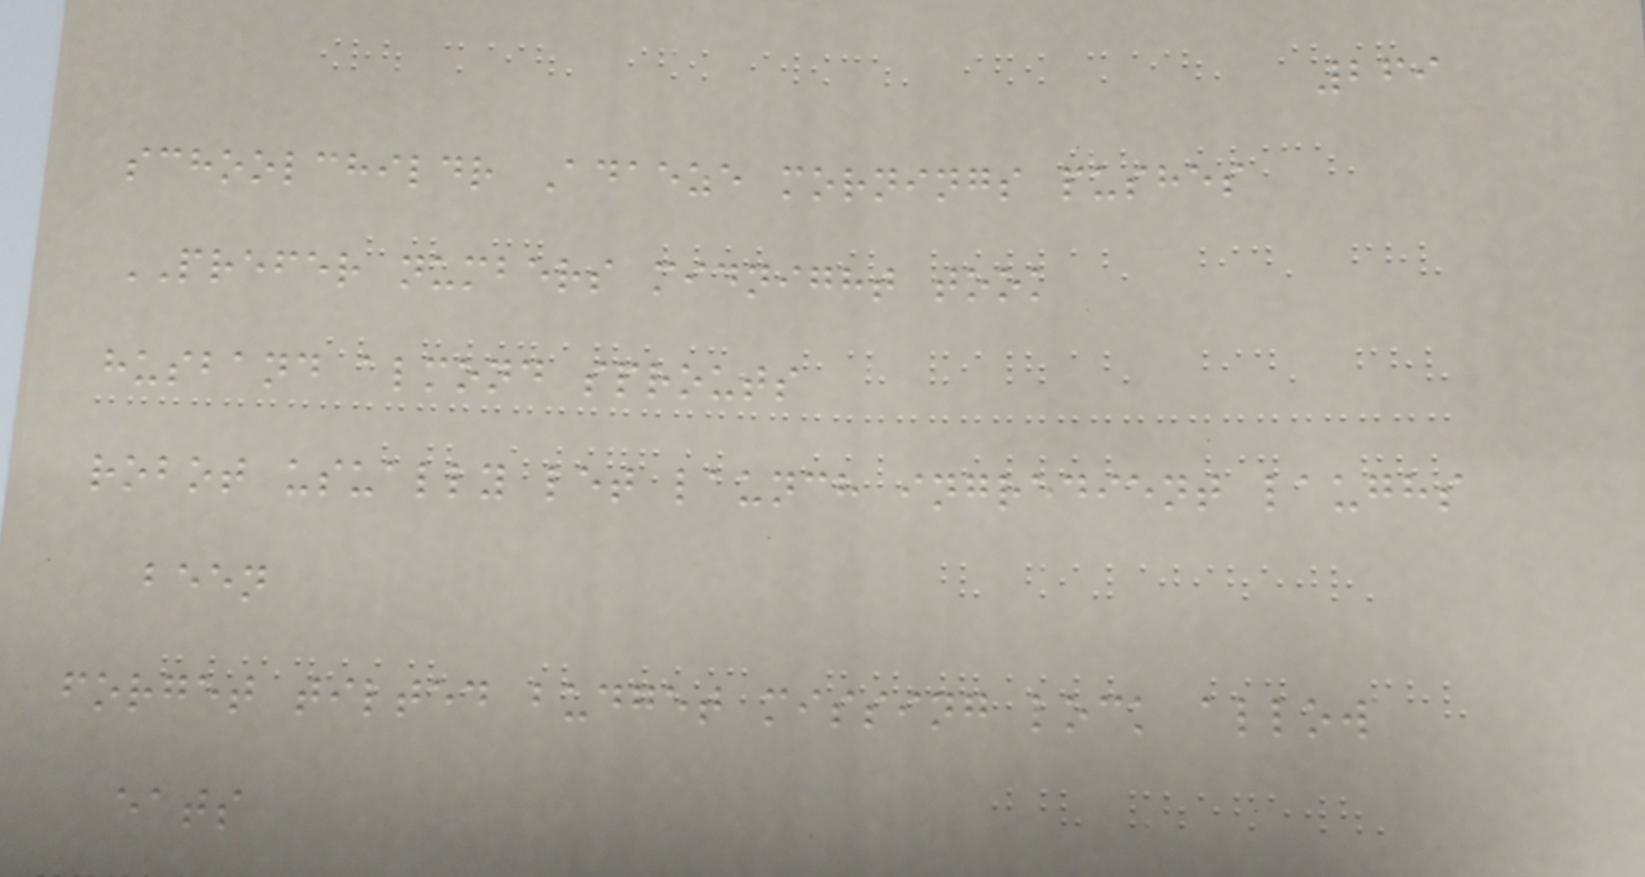269
schoolchildr Adaeze mornings pushes
PREFER numbers midnight took
husband almond sprouts
robot usually let launch ingredient laughs
been
forget tilted budget missing lock allow
eats
